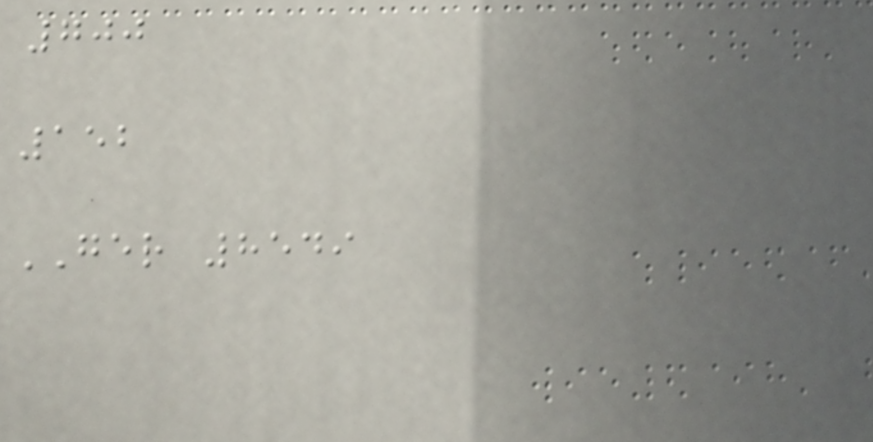700
152
GER 8549
